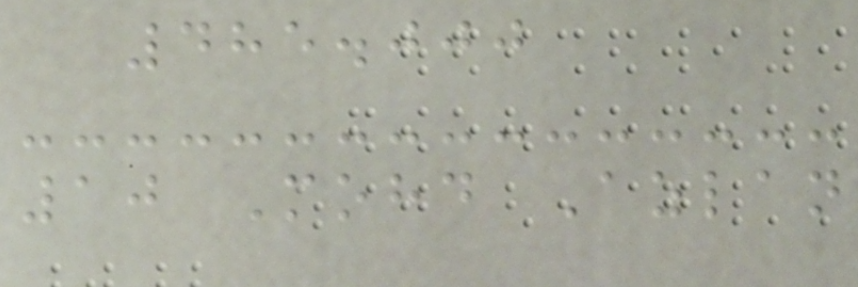485.000
10 Mohd Azlan
